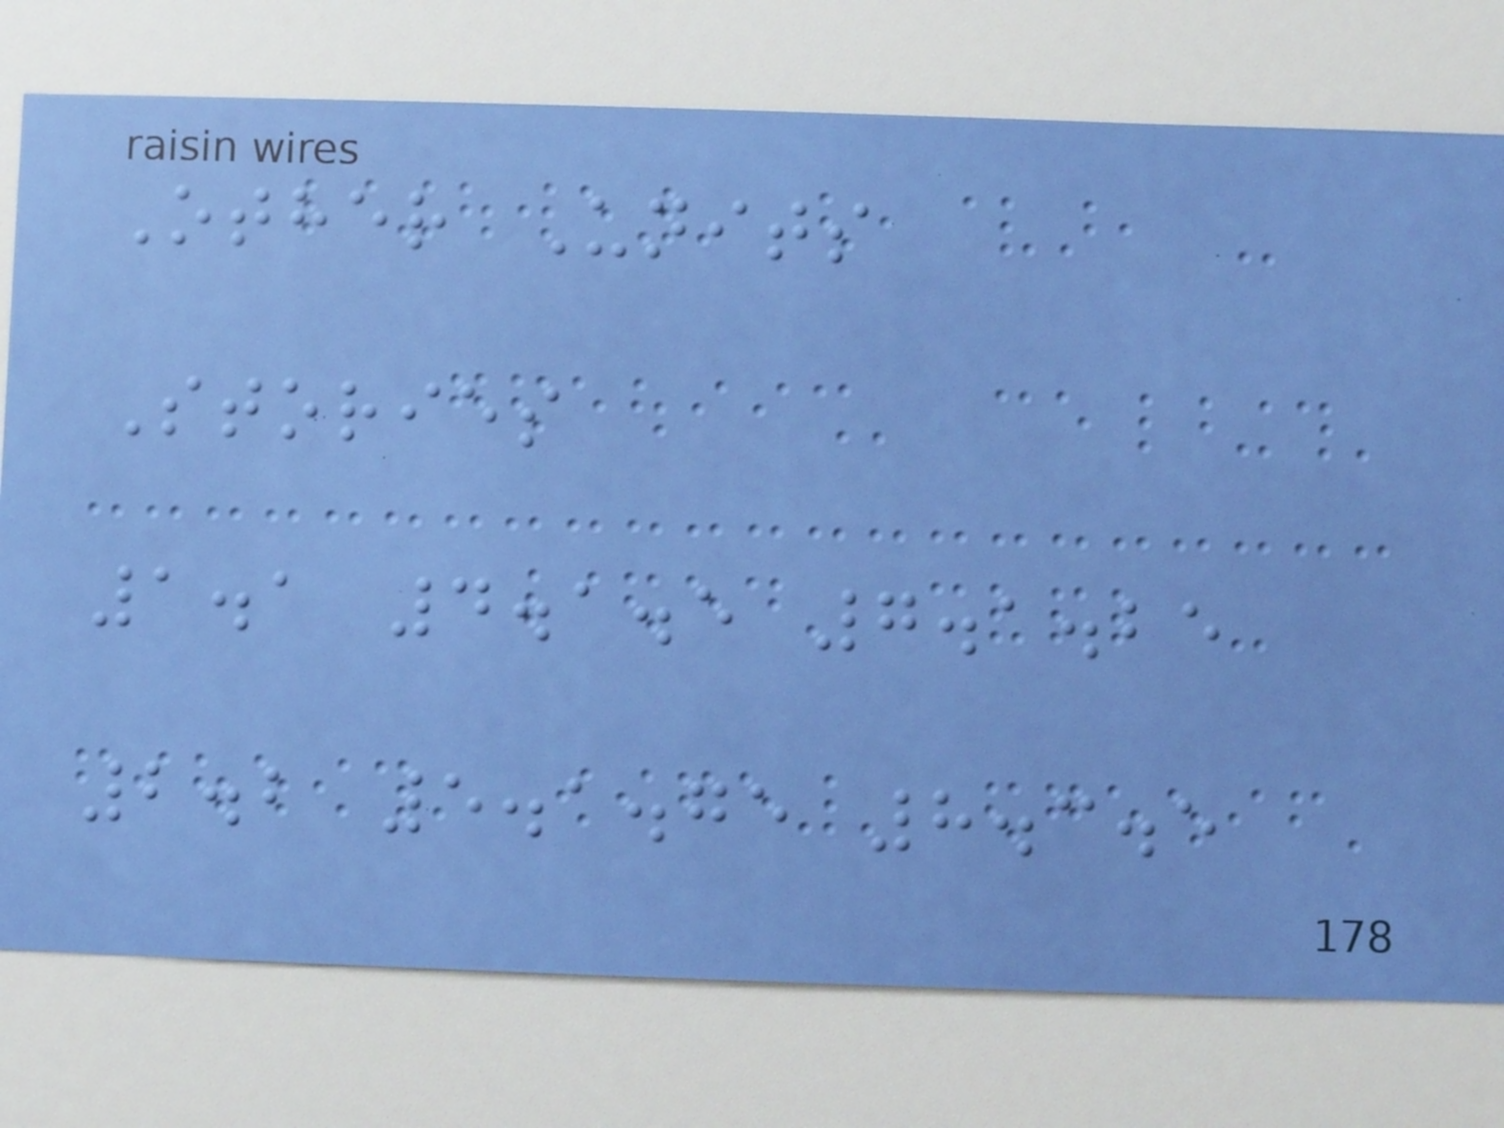Other Units
Stories
1.1 4.1.5 7.1.25
2.2 5.1.75 8.3.5
